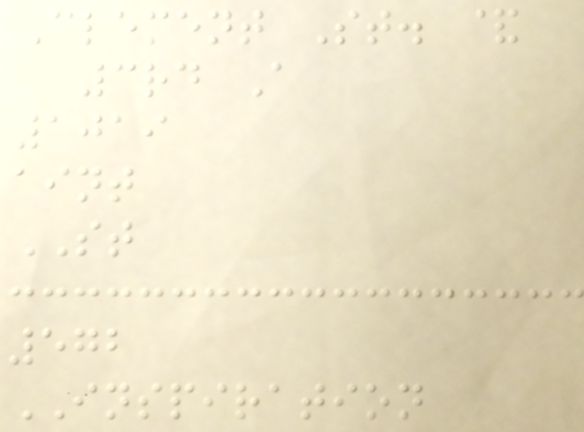Clement St. &
3rd A
1019
aint
ST
572
INSPIRATION
